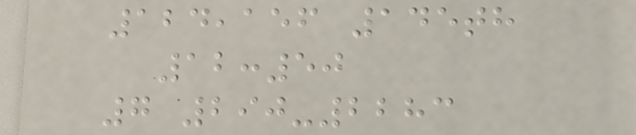124,156 145th
12:50
7 290-2283
